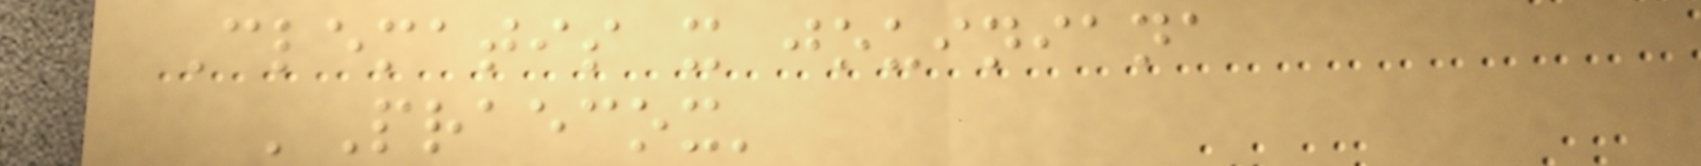Clematis x jouiniana
'Praecox'
